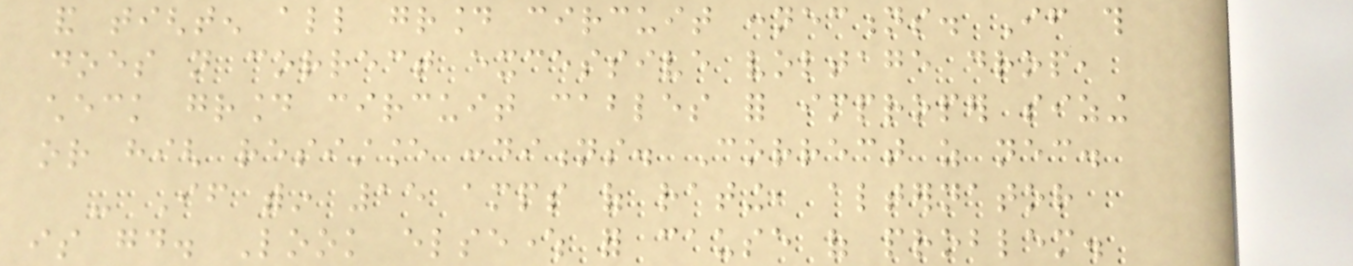and tighten all ground circuit connections. If this
does not correct excessive voltage drop,
check ground circuit cables for improper sizing
or high resistance conditions. Correct as necessary.
- If within 15 amps of rating, alternator
is good. Look elsewhere for cause of problem.
